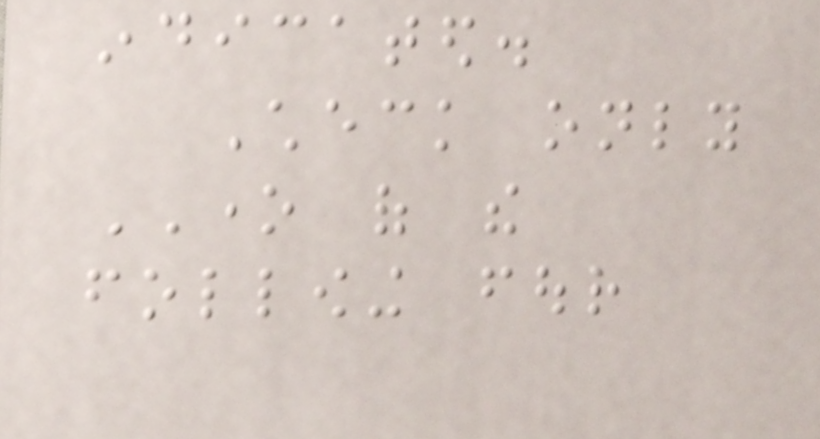indicated.
Check only
ONE of the
following four
